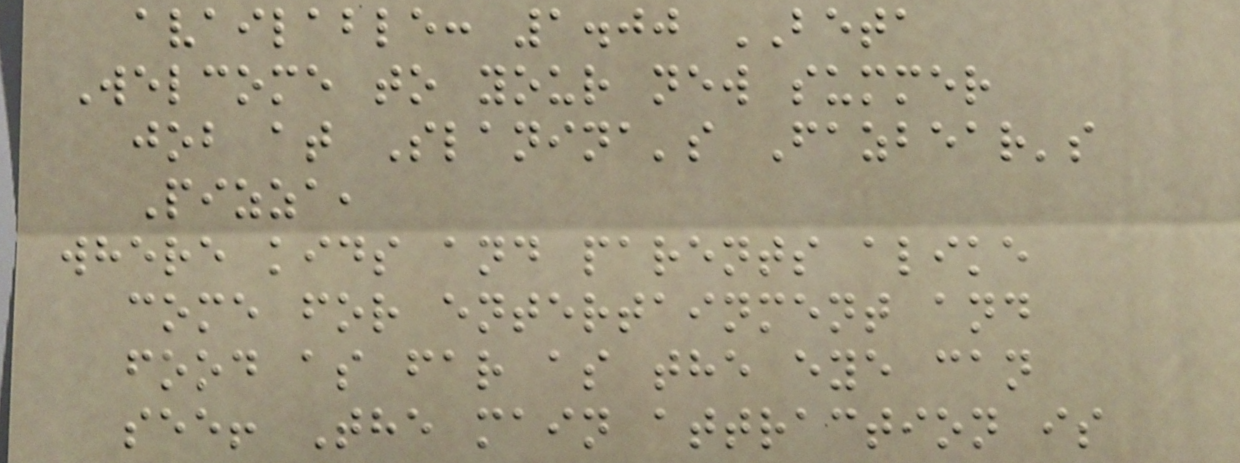available: 1.00 BETA
Welcome to your new summer
job at Slanina's Fazbear's
Pizza,
where kids and parents alike
come for entertainment and
food as far as the eye can
see! The main attraction is
